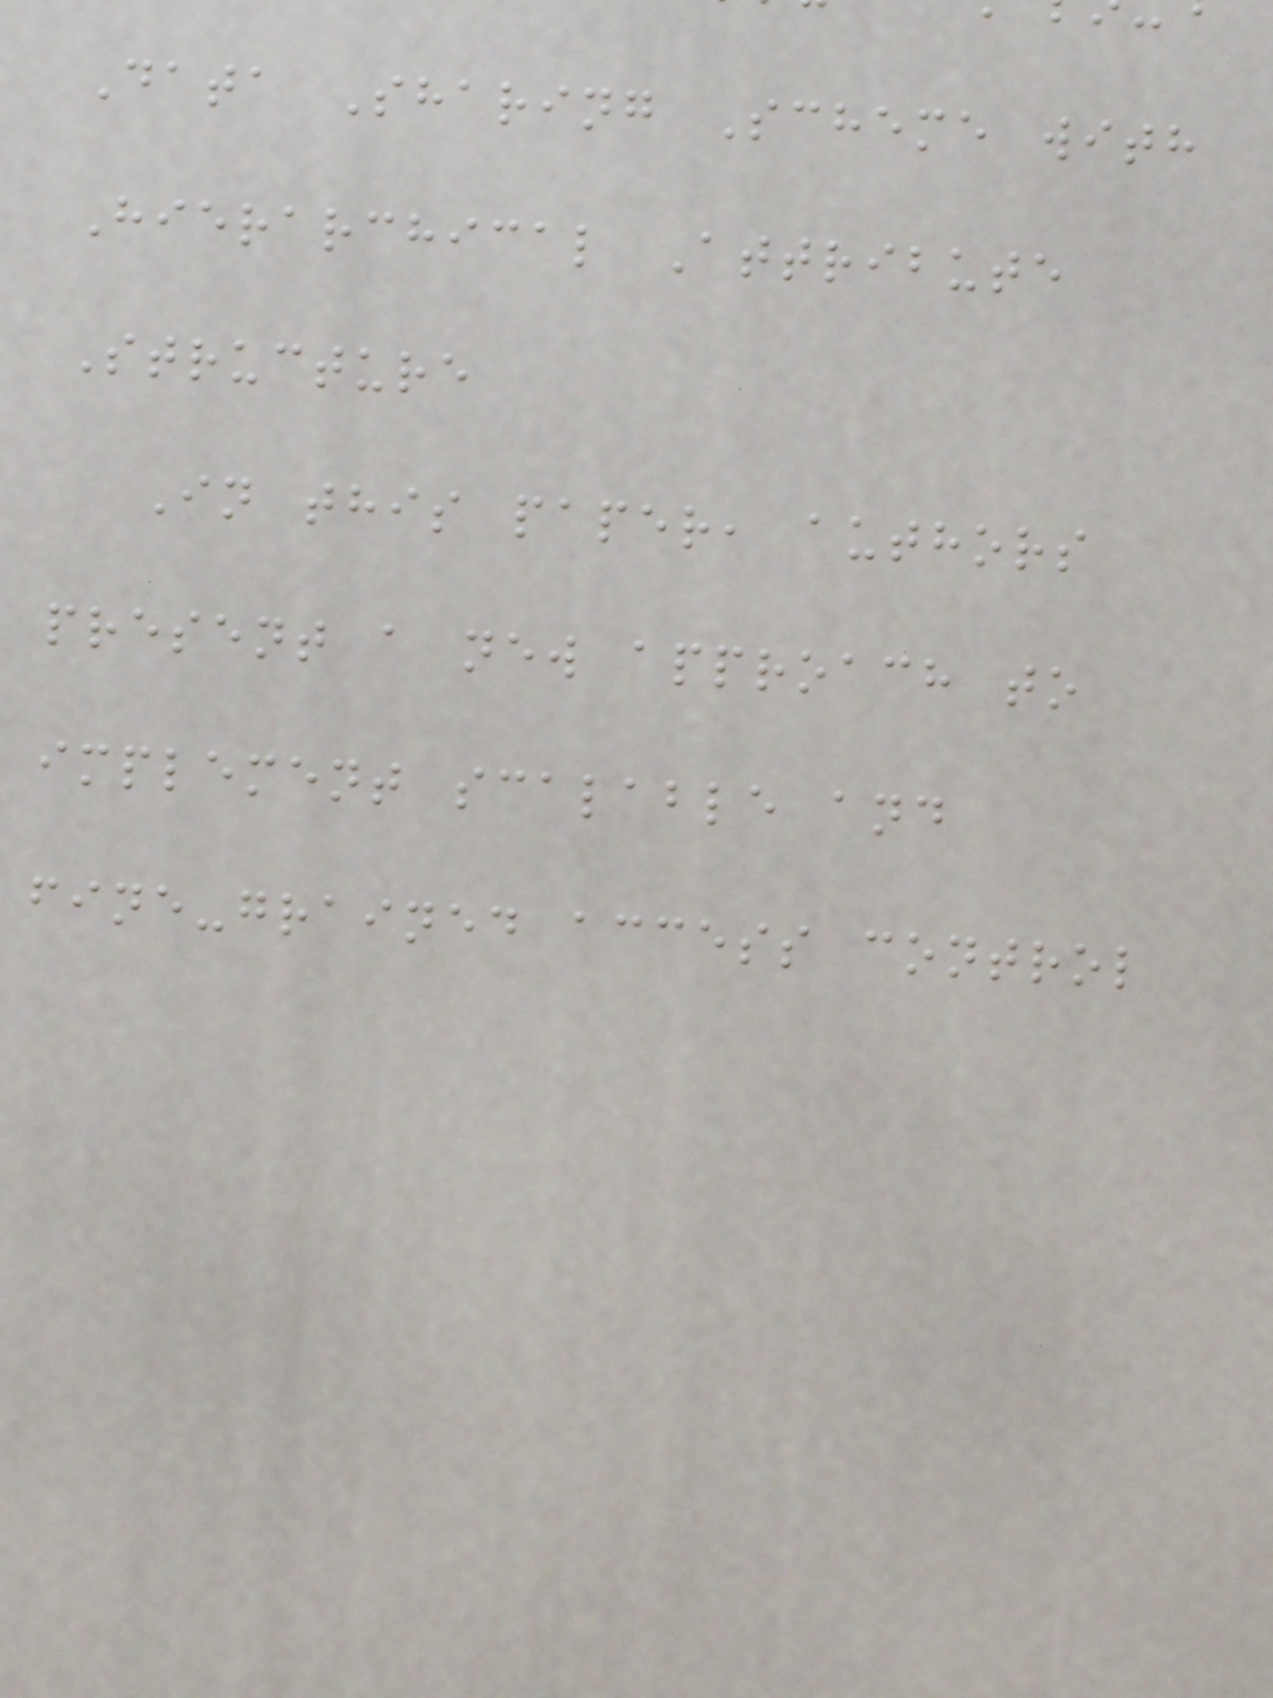Data Sharing Scheme with
Hierarchical Attribute
Structure
In this paper, authors
present a new approach to
implement scalable and
fine-grained access control
